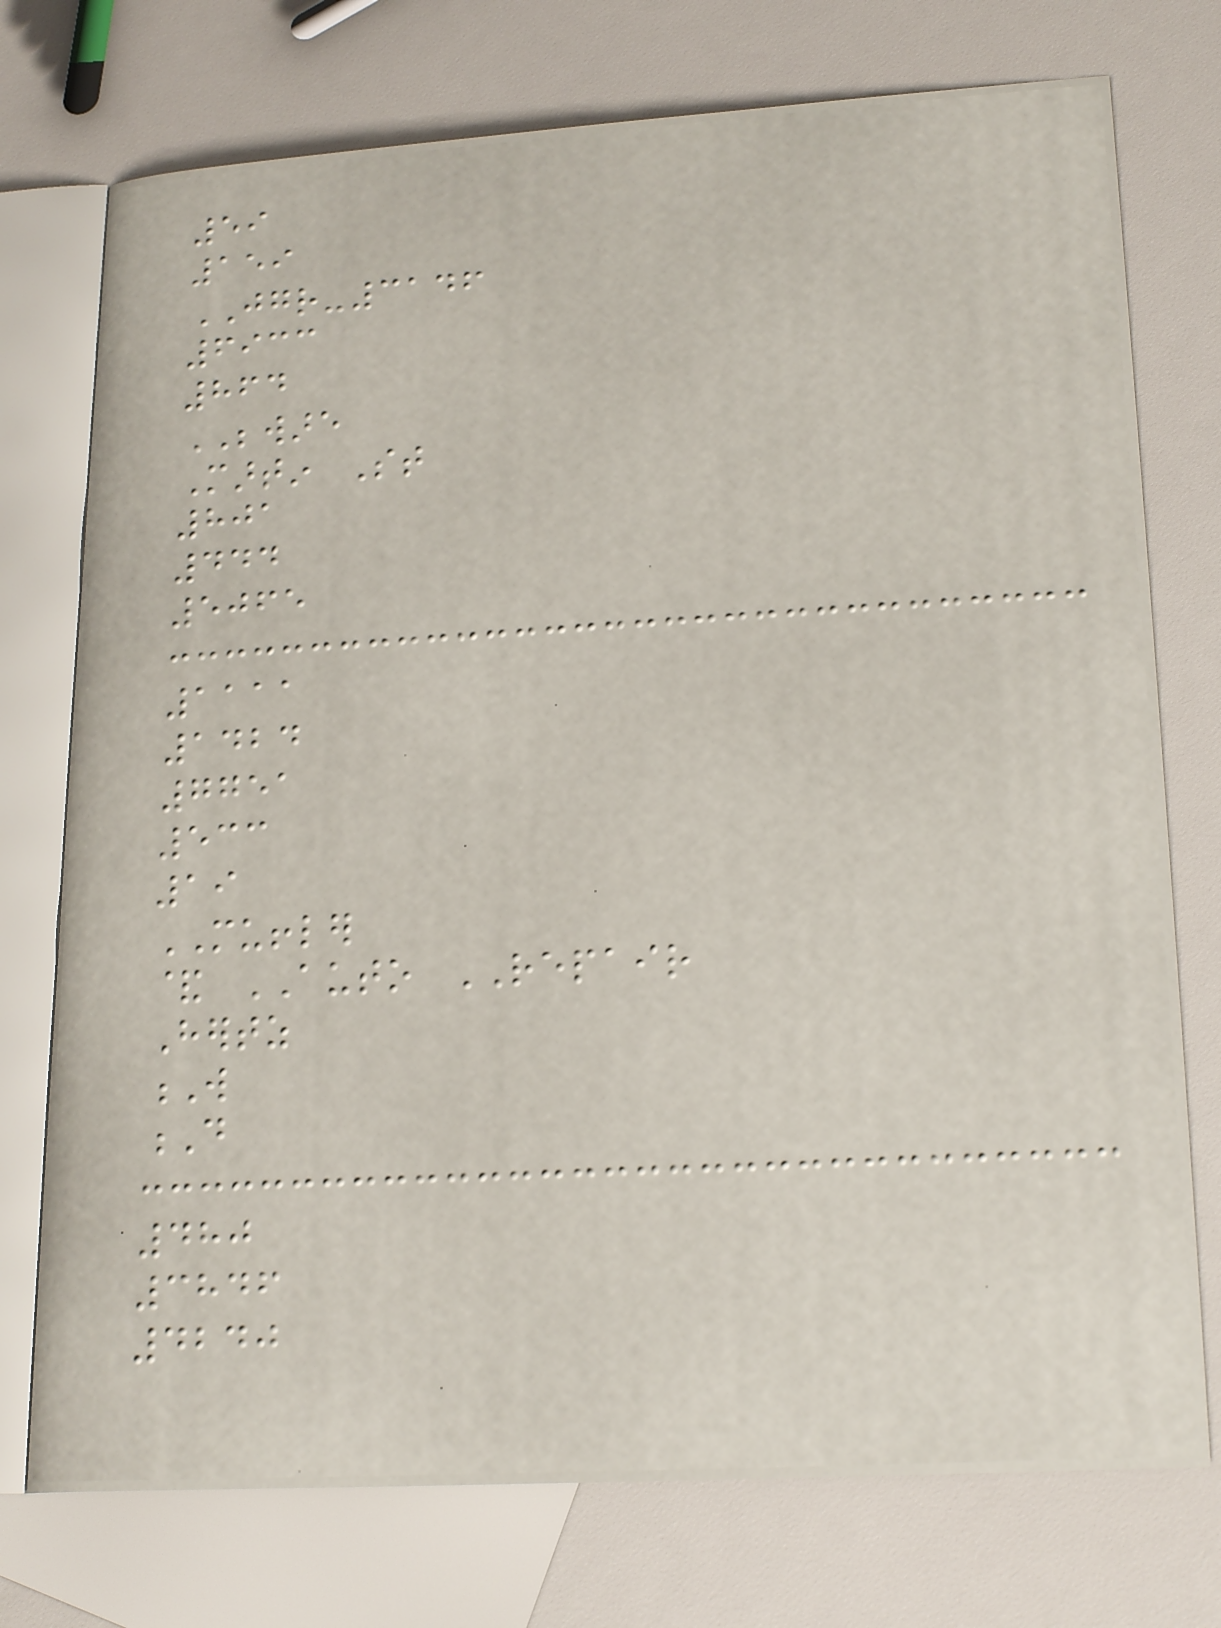59
159
JGR-3146
6933
864
BEWARE
Martin St
801
444
5065
1111
1424
7751
533
19
MUFFLER
& AUTO REPAIR
Hertz
W
D
480
3846
4240
